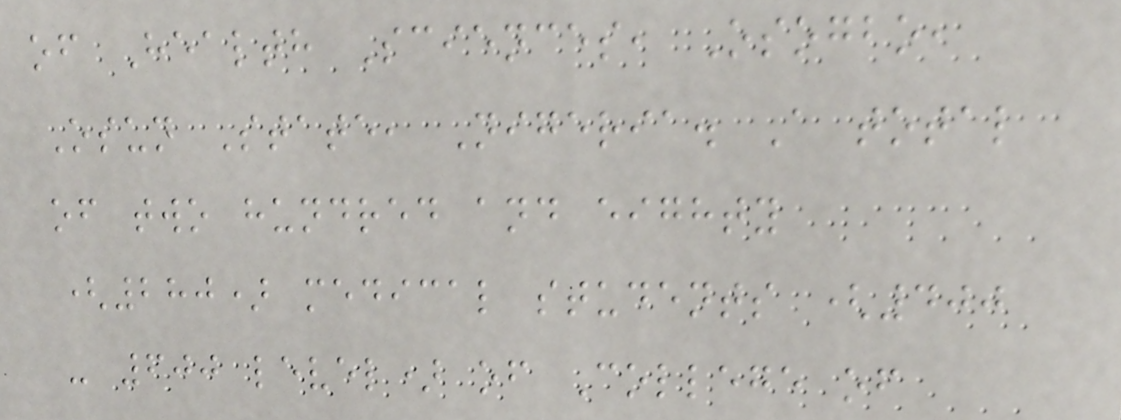of Health Sciences, Osogbo,
Osun State, Nigeria. A total
of two hundred and eighty
(280) medical students (400
- 600 level) of College of
